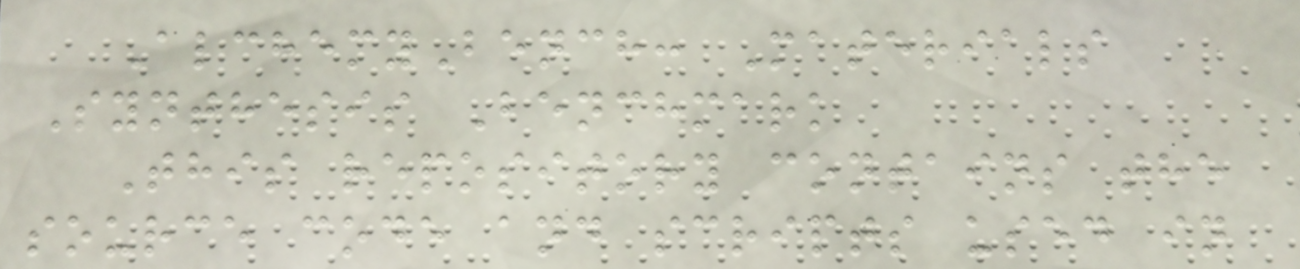AlchemyBench: Materials
Synthesis Benchmark
This repository contains the
source code and scripts used in
